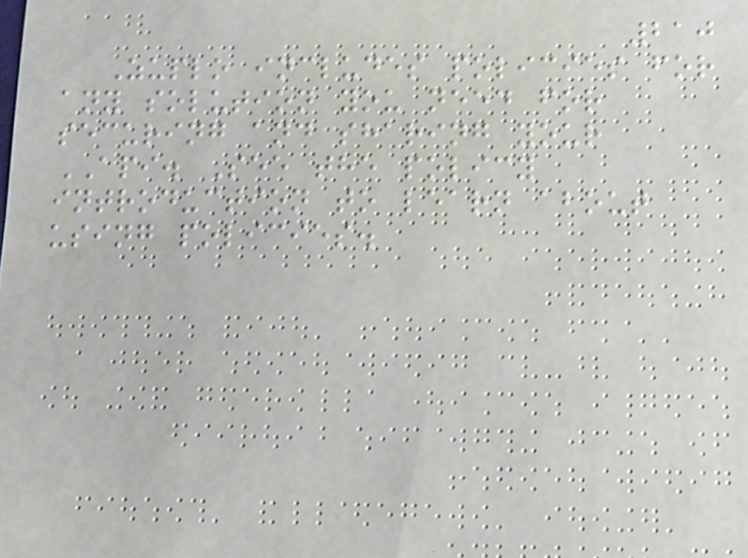210
Zuplo includes policies for
any solution you need for
securing and sharing your
API. See the policy
introduction to learn about
using policies.
